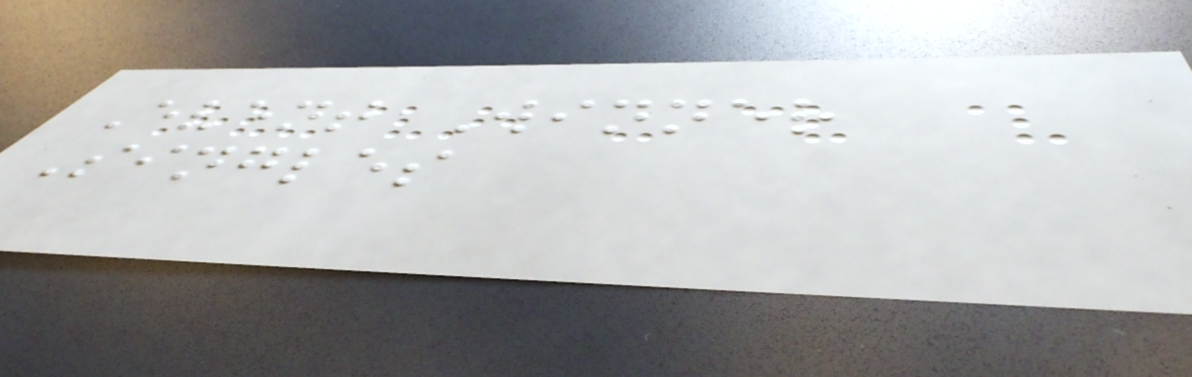Event Winner
Singles
